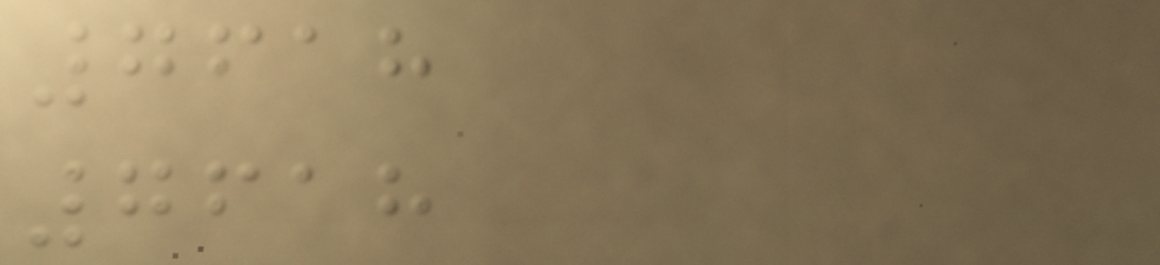7618
7618
